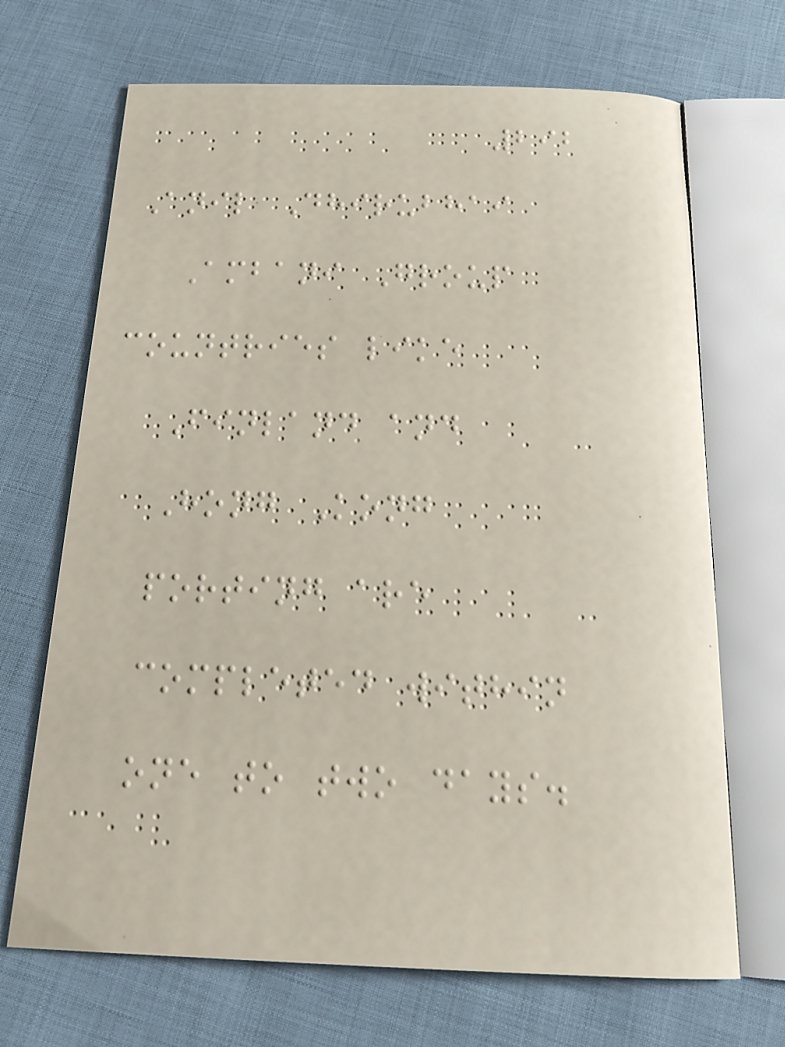292
Anil Dhirubhai
Ambani Group
countries like
Finland and
Hong Kong
porting are
completed within
one to two days.
